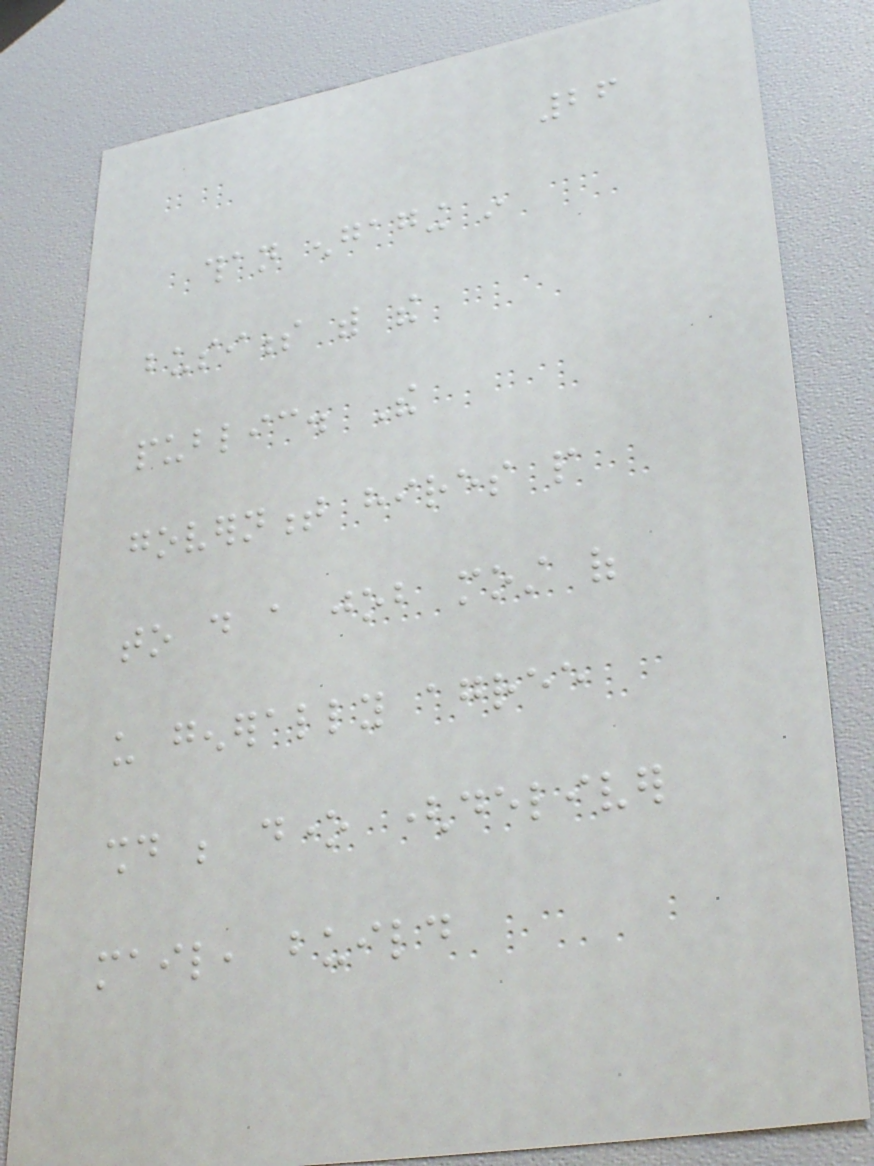26
than engaging in
business with the
public. The
government hires people
to do a job most of
us generally agree
should be done (deliver
mail, build
